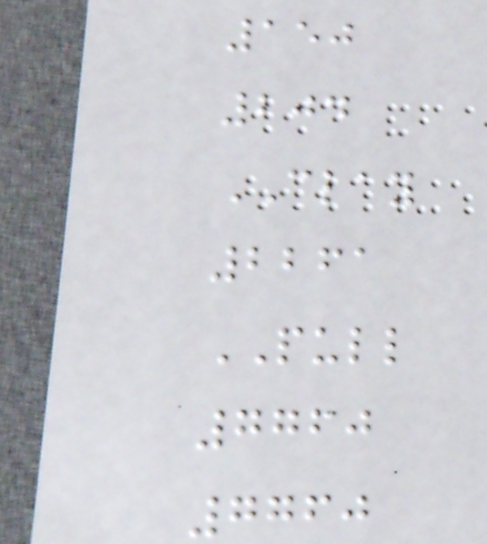150
204
CLAY
2261
PULL
7760
7760
